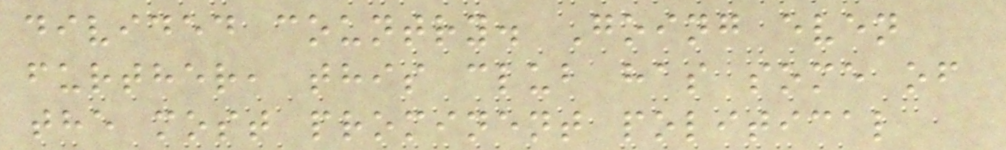divided country. Going even
further, this club has some of
the most prominent political
